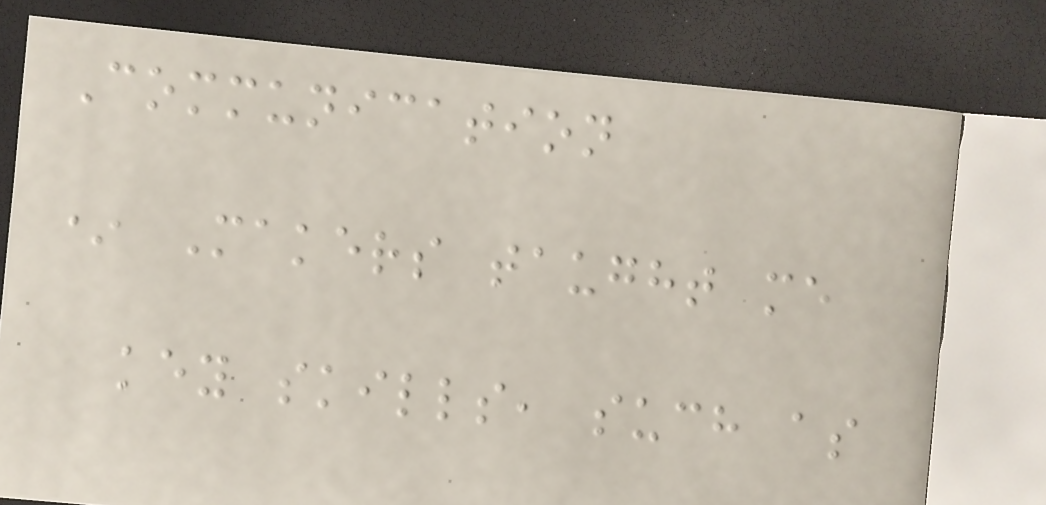Communication
* Makers taught me
key skills, such as
